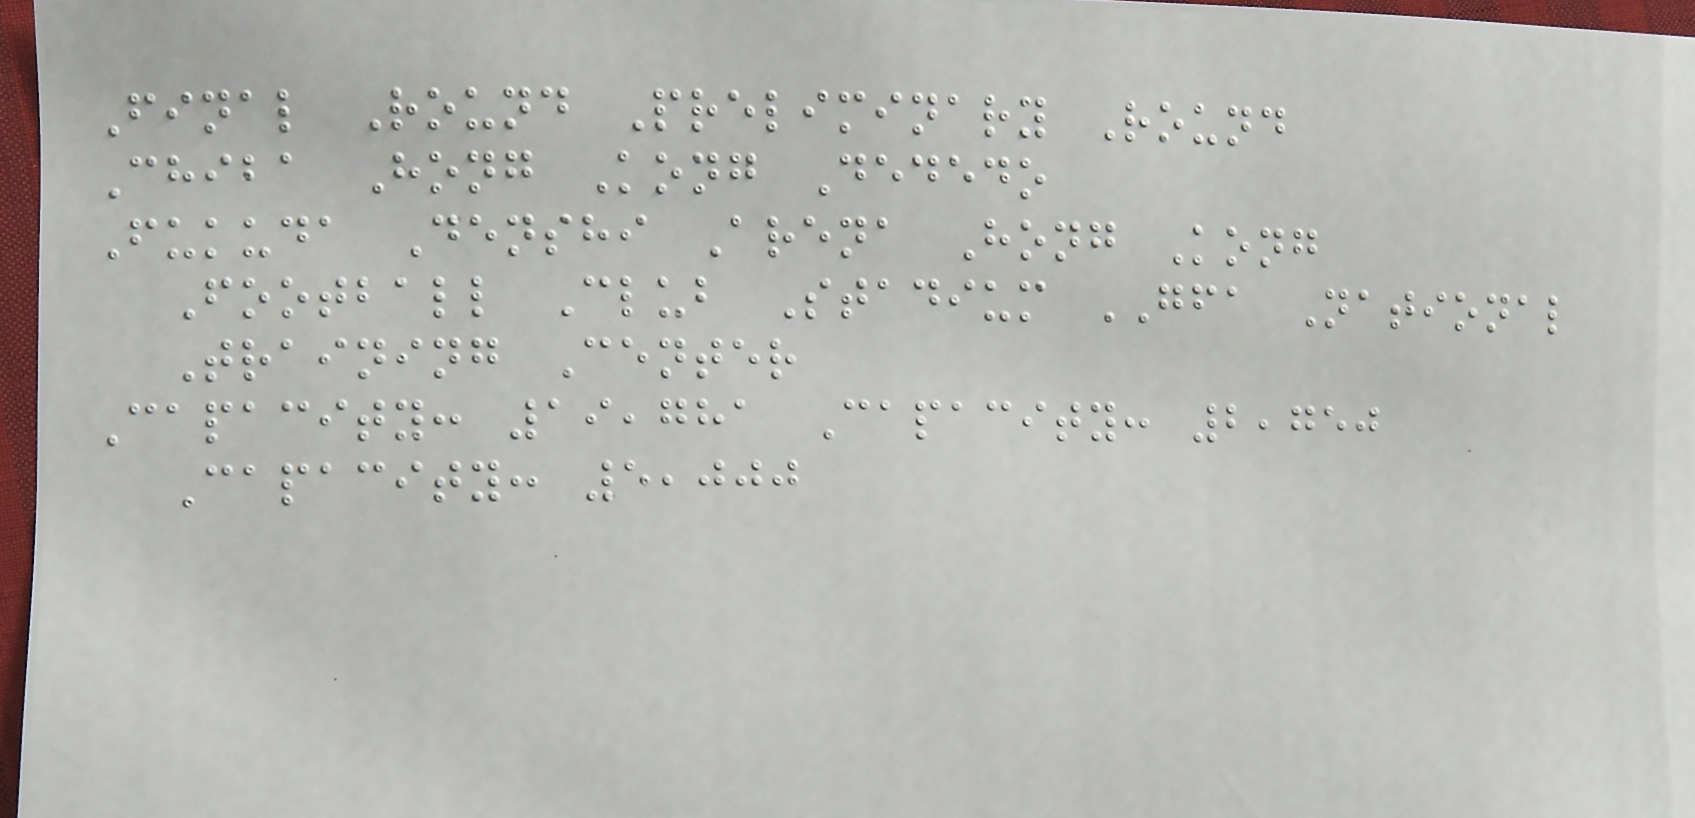Final Round Preliminary Round
Chiba Hong Kong Dededo
Fukuda Denshi Arena Hong Kong
Football Club Stadium GFA National
Training Center
Capacity: 19,781 Capacity: 2,750
Capacity: 5,000
